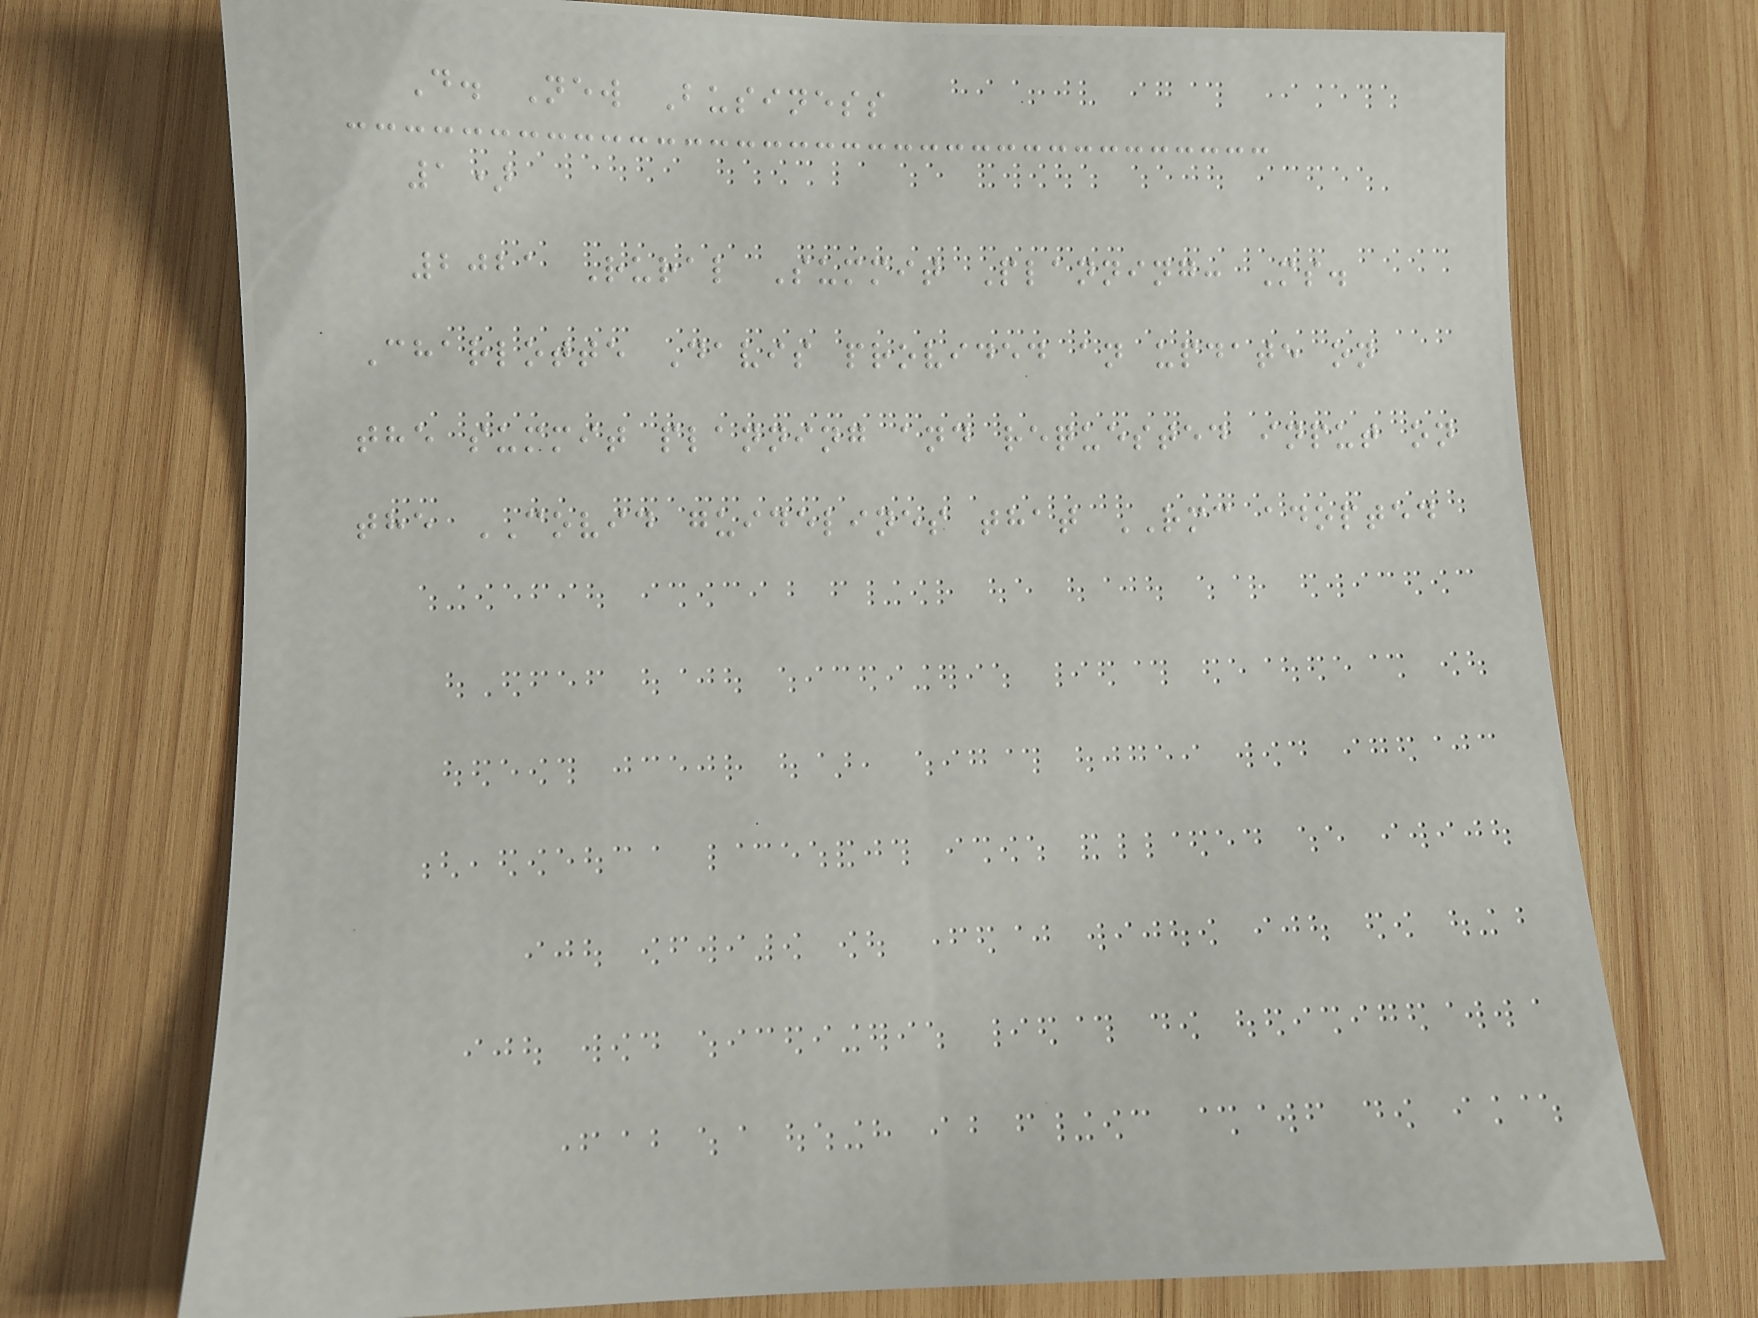D. New Business
1)
2021 Rural Summit Planning: Ms.
Charlotte Davis provided an update on
the summit planning and requested input on
the COVID guidelines that RMC adopted
